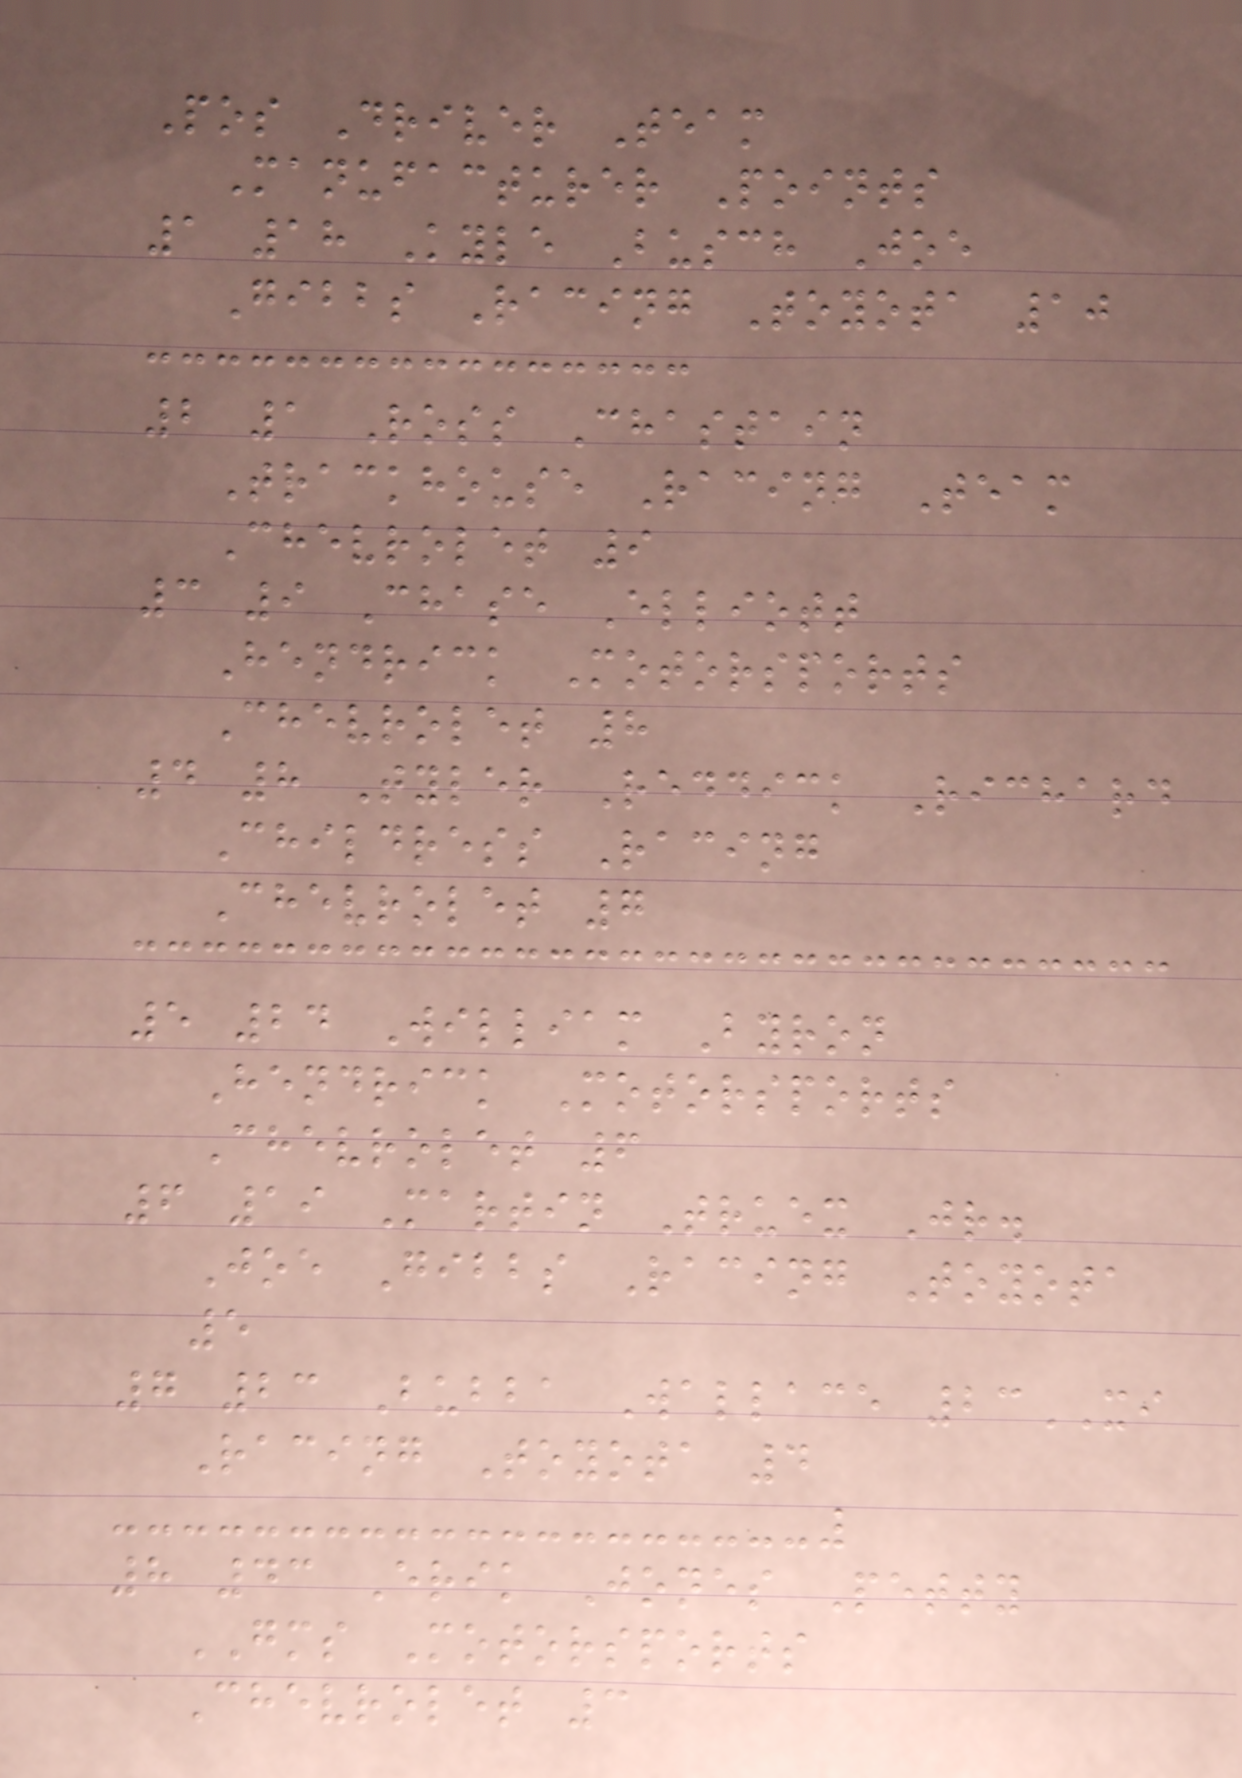Pos Driver Team
Manufacturer Points
1 18 Kyle Busch Joe
Gibbs Racing Toyota 10
2 1 Ross Chastain
Trackhouse Racing Team
Chevrolet 9
3 9 Chase Elliott
Hendrick Motorsports
Chevrolet 8
4 8 Tyler Reddick Richard
Childress Racing
Chevrolet 7
5 24 William Byron
Hendrick Motorsports
Chevrolet 6
6 19 Martin Truex Jr.
Joe Gibbs Racing Toyota
5
7 23 Bubba Wallace 23XI
Racing Toyota 4
8 43 Erik Jones Petty
GMS Motorsports
Chevrolet 3
